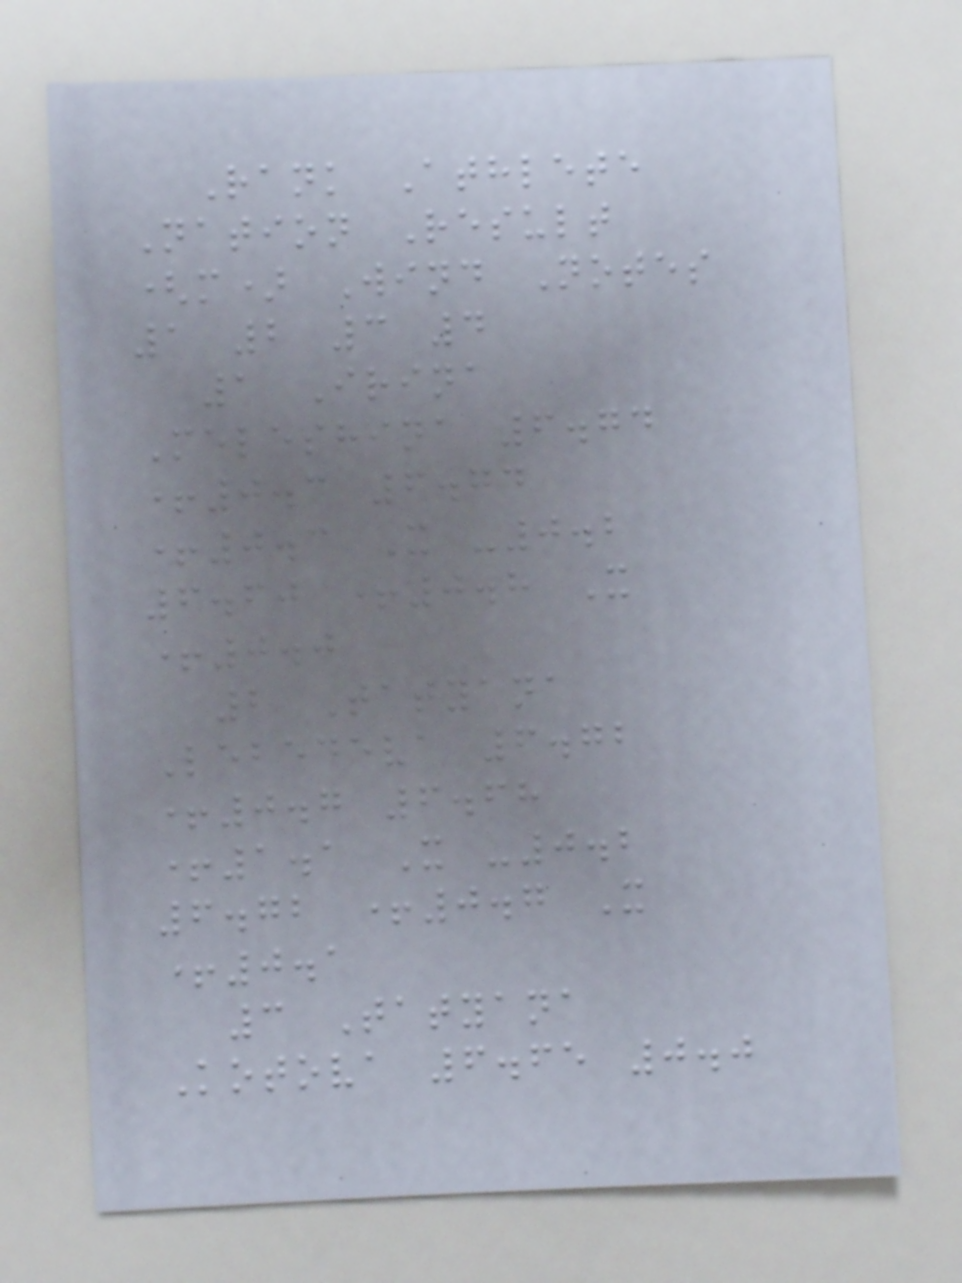Rank Athlete
Nation Result
(m) Wind Notes
1 2 3 4
1 Irina
Meleshina 6.74
+0.3 6.74
+0.3 X -0.2
6.60 +0.8 X
+0.0
2 Tatyana
Lebedeva 6.72
+0.7 6.68
+1.1 X -0.2
6.72 +0.7 X
+0.1
3 Tatyana
Kotova 6.65 0.0
